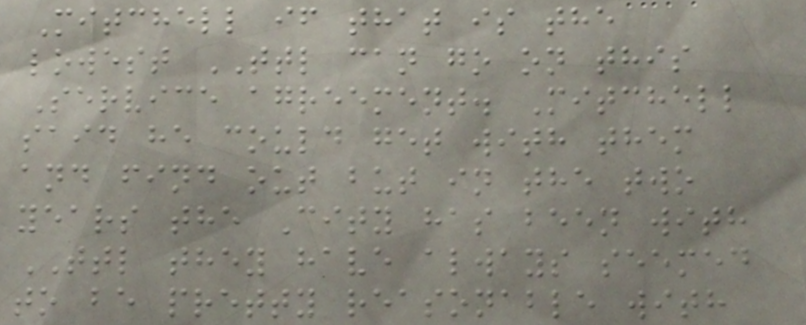Mitchell if that is the
lowest TTL can go on this
Service agreement. Mitchell
said he could get with them
and find out but in the two
years the City has been with
TTL they have always seemed
to be pretty reasonable with
